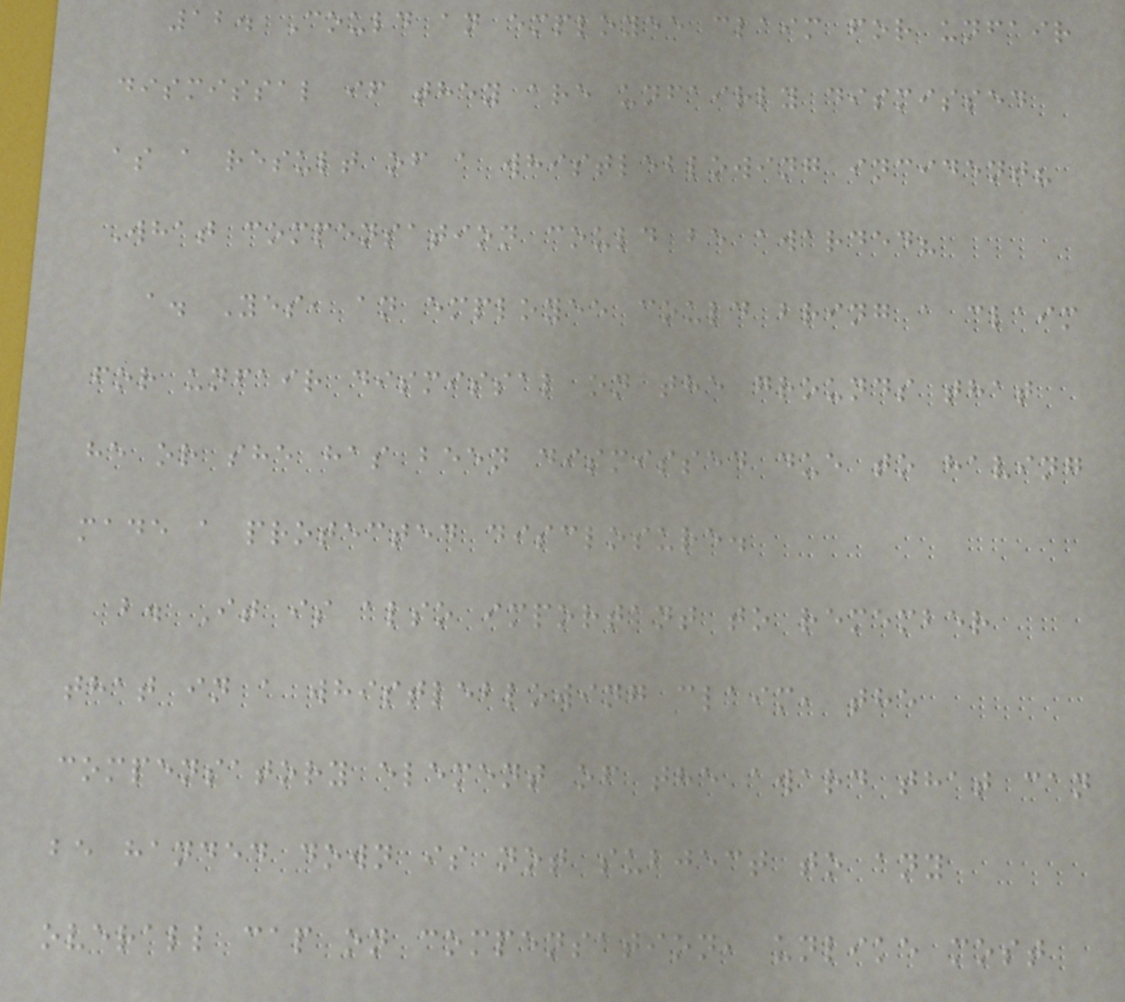12. Could an employee claim for unfair
dismissal if they are unfairly dismissed
as a result of a whistleblowing incident?
What compensation could be awarded?
a. Yes, an employee could bring a claim
for unfair dismissal on the grounds that
he or she has been dismissed due to having
made a protected disclosure.
b. It is also important to remember
that in a whistleblowing claim, the
compensatory element of the award that can
be handed down is not subject to any
overall cap on compensation, unlike most
